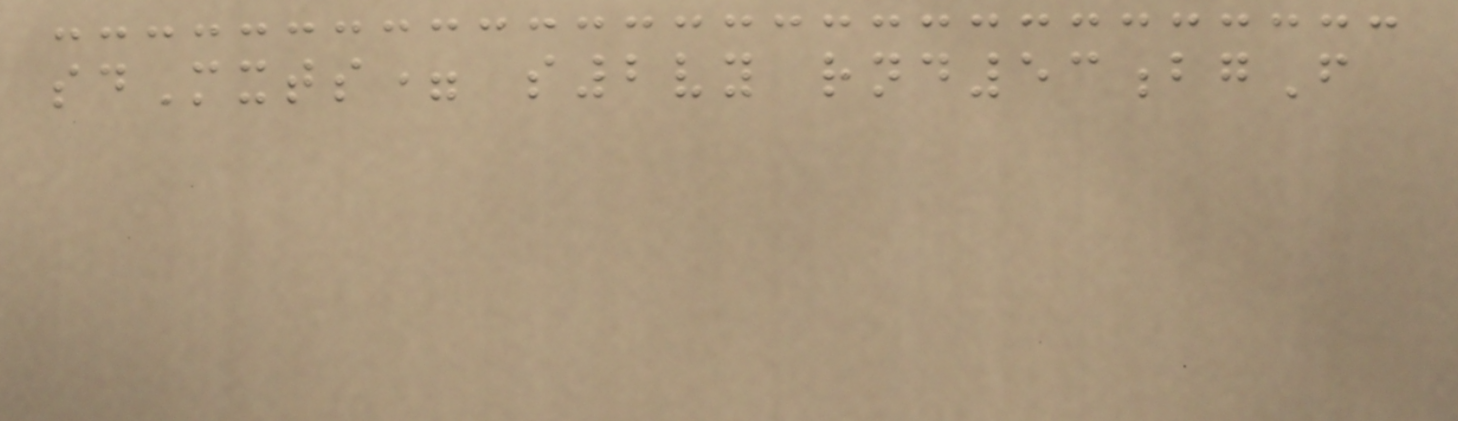sdMxts= s2vy rnd53bgF
